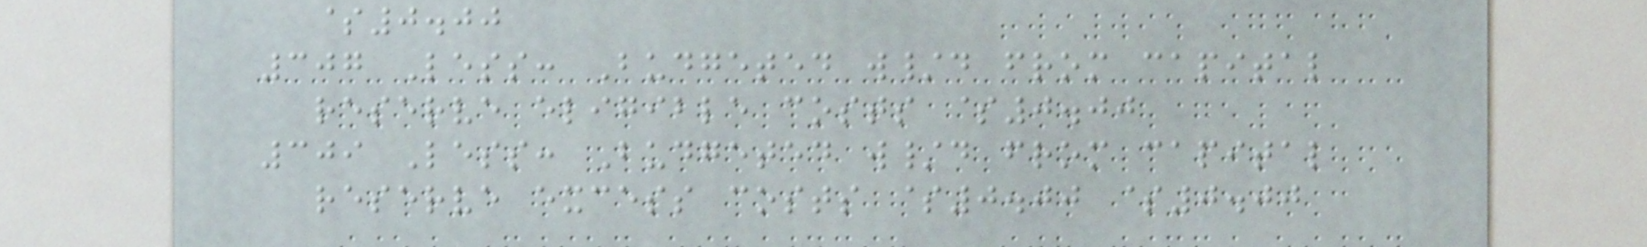$0.00
307 Less: Budgeted w/d from capital
reserve eligible costs $0.00
309 Less: Budgeted w/d from capital
reserve excess costs $0.00 $0.00
